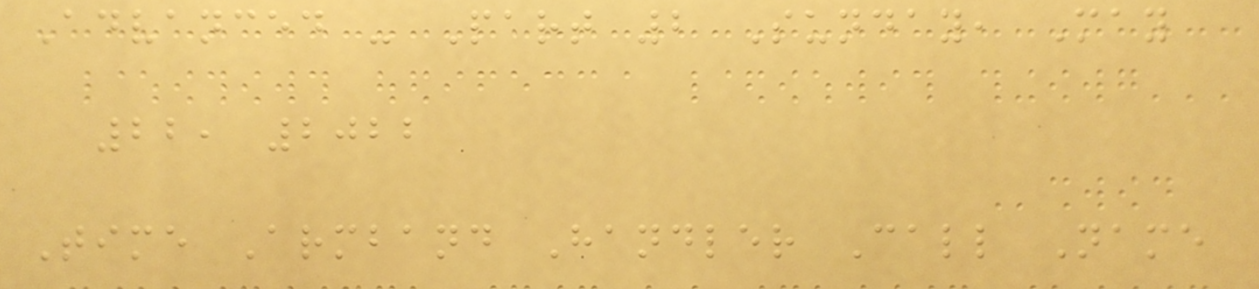Advanced - Part 2 Sunday, May
22, 2022
Time Armband Handler Call Name
